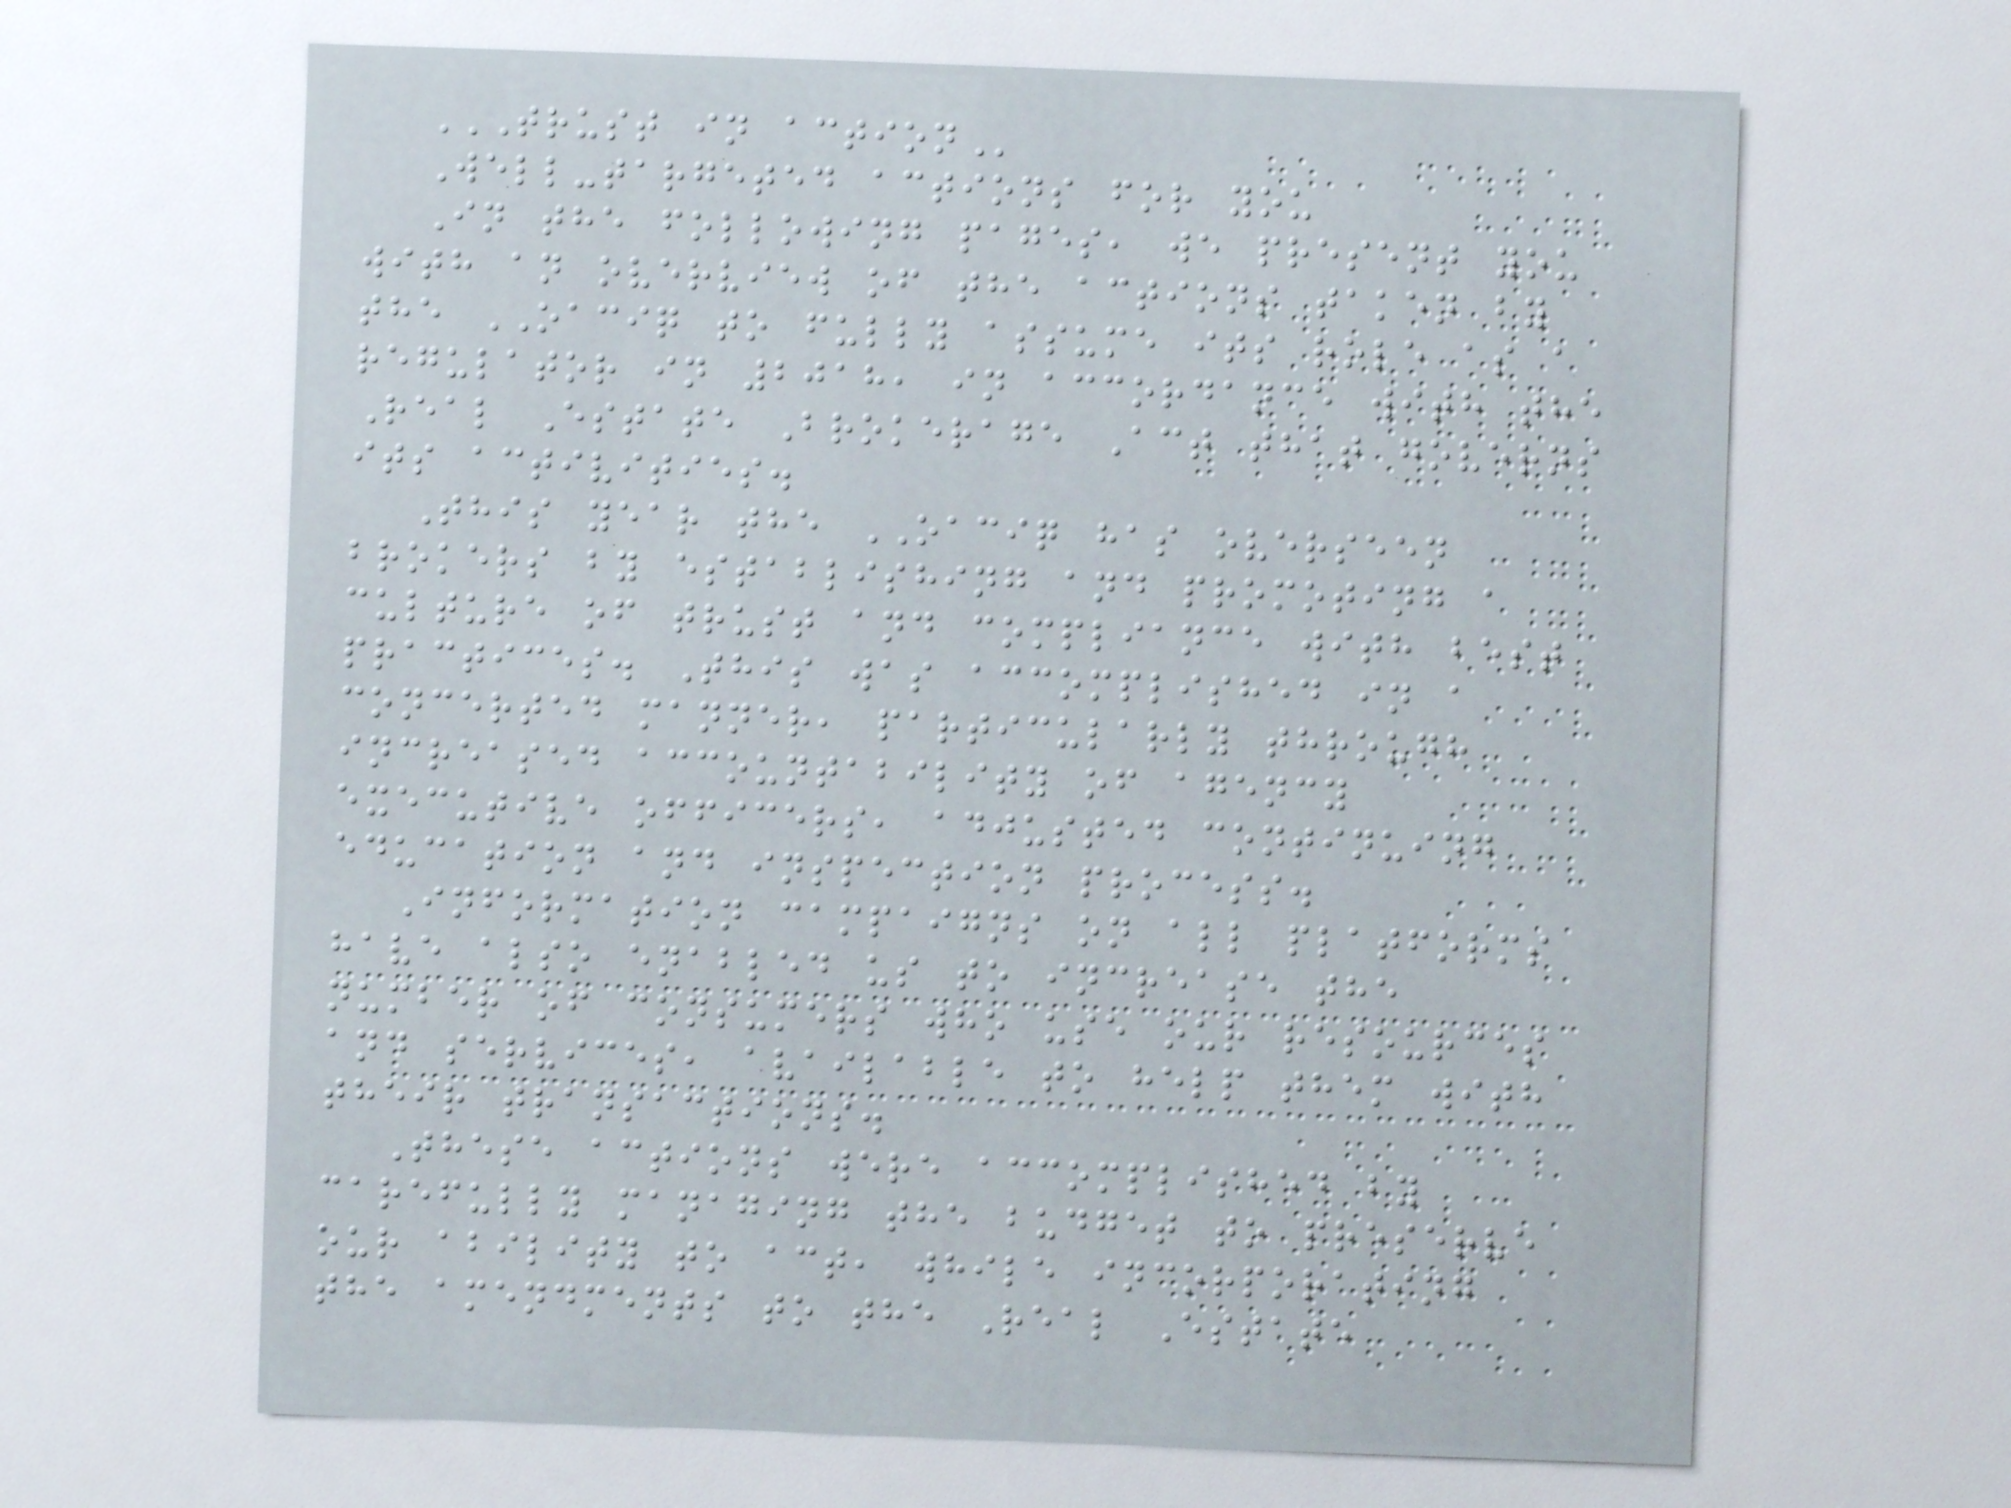TRUST IN ACTION
Well-targeted actions for you
In the following pages, we present you
with an overview of the actions taken by
the OACIQ to fully assume its role as a
regulator in 2018, in accordance with the
Real Estate Brokerage Act that governs
its activities.
This year the OACIQ has overseen
brokers by establishing and promoting a
culture of trust and compliance with best
practices. This was accomplished in a
concerted manner, particularly through
increased accountability of agency
executive officers, adjusted continuing
education and inspection process.
Information campaigns on all platforms
have also enabled us to increase the
number of consumers who use our resources
and services, available to help them with
their transactions.
These actions were accomplished by
carefully managing the budget to preserve
our ability to act, while incorporating
the amendments to the Real Estate
